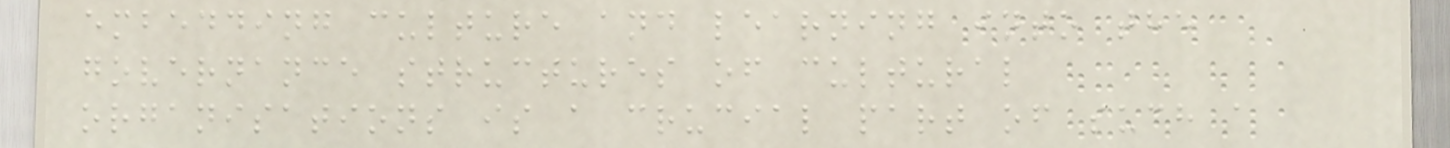embedding culture and learning into the
governance structures of cultural
organisations is a crucial part of such a
